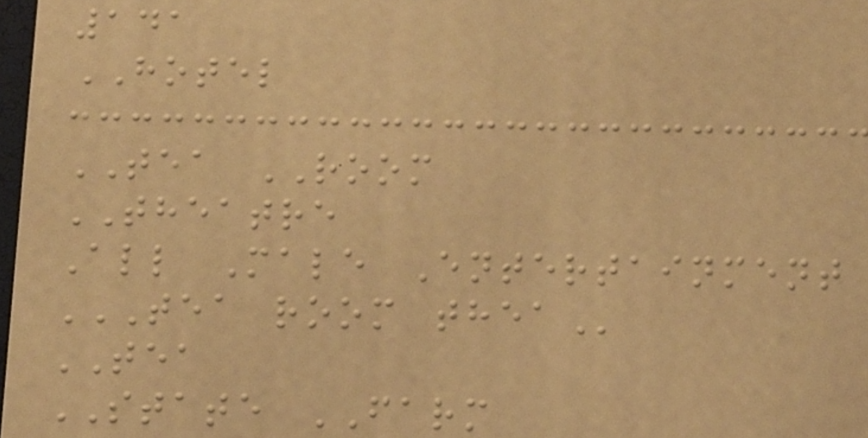141
HOTEL
TEA ROOM
THEATRE
All Male Entertainment
TEA ROOM THEA
TEA
STATE FARM
